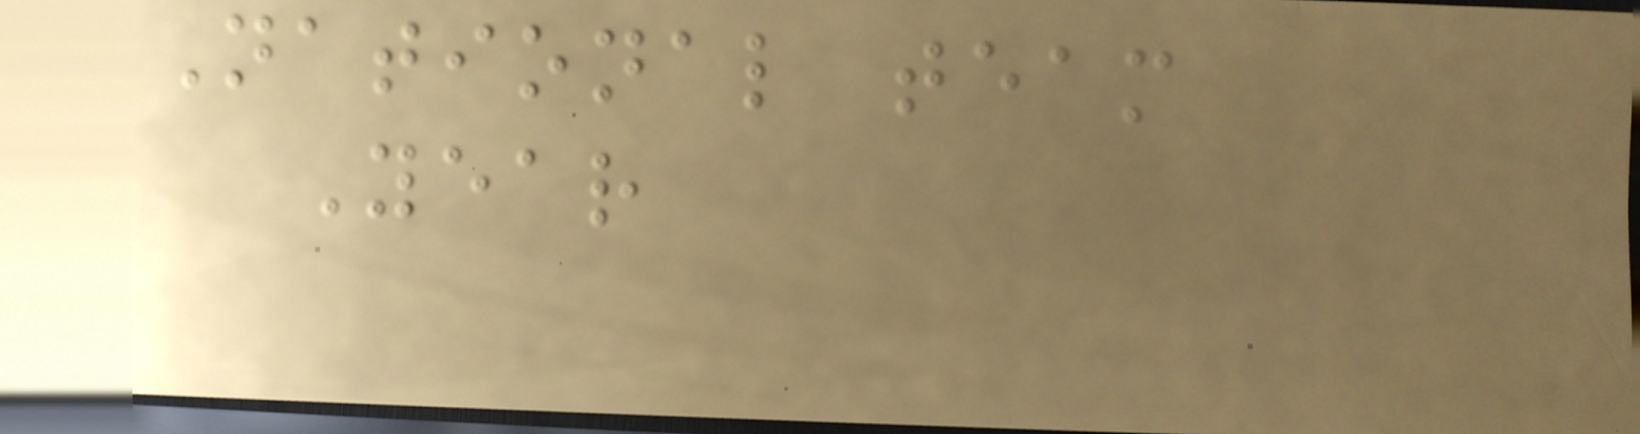National team
Year
